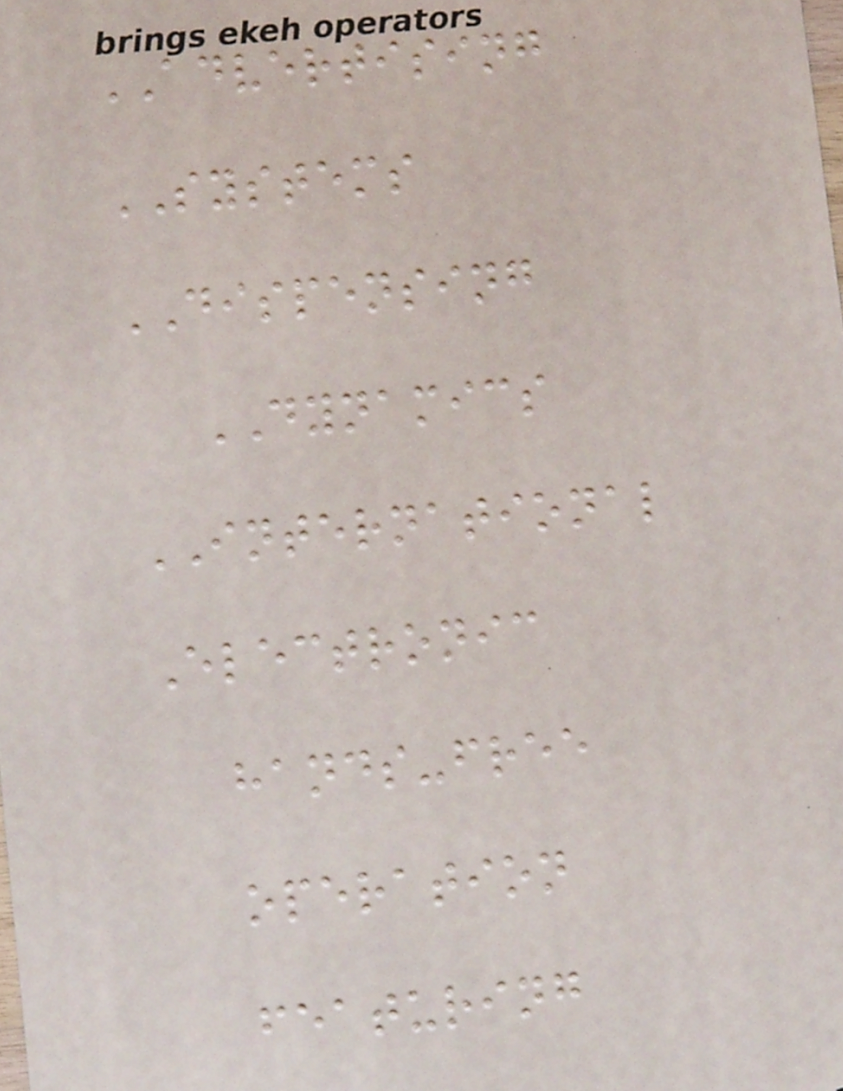ADVERTISING
SYSTEMS
DISPENSING
DYNAMICS
INTERNATIONAL
Electronic
hands-free
operation
featuring
